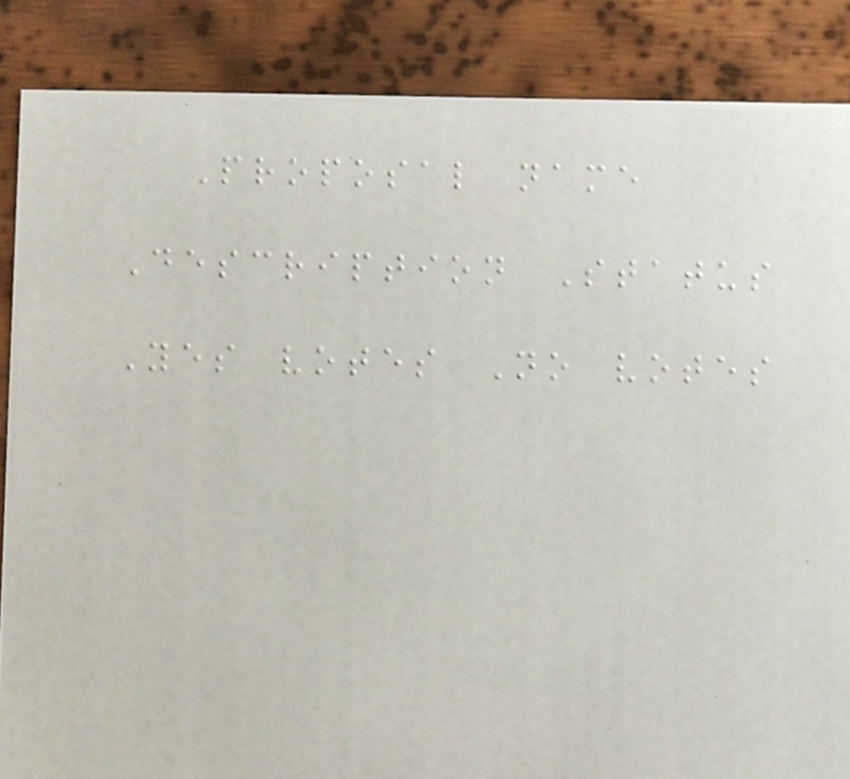Proposal name
Description Status
Yes votes No votes
